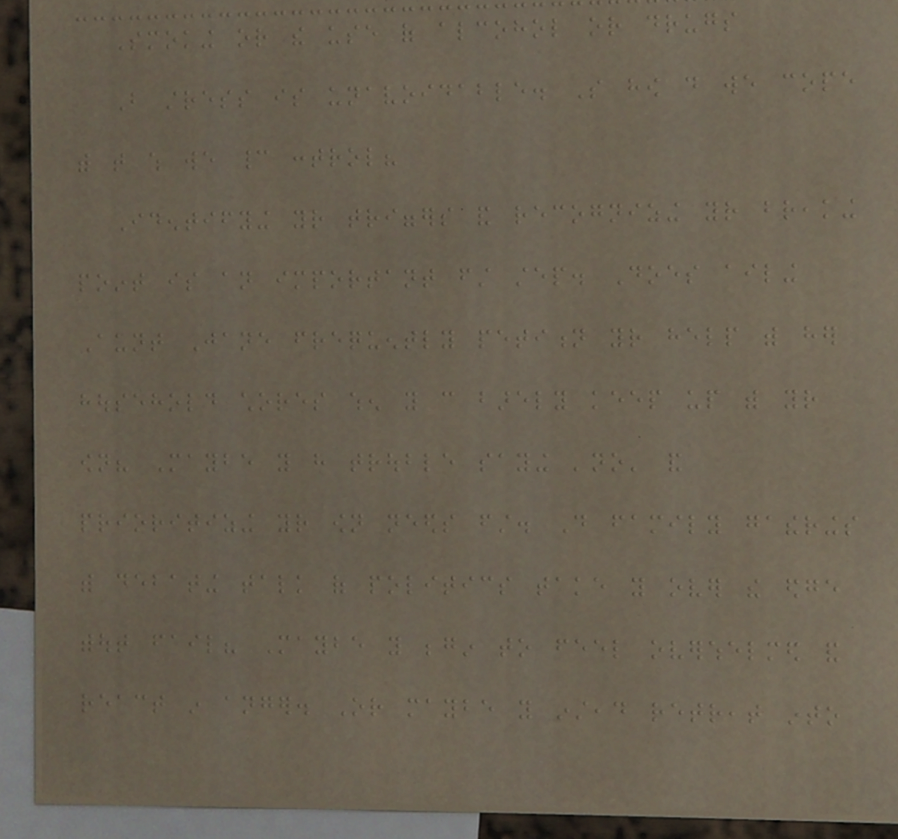Smoking or the use of alcohol or drugs
But stress is unavoidable. So how do we cope
with that which we cannot control?
Identifying your triggers and recognizing your breaking
point is an important first step. Does ailing
Aunt Jane frequently petition your help with her
household chores when you can barely keep up with your
own? Maybe you have trouble saying 'no' and
prioritizing your own needs first. Do family gatherings
with debating talk of politics take you over the edge
without fail? Maybe you begin to feel overwhelmed and
react in anger. Or maybe you instead retreat into
